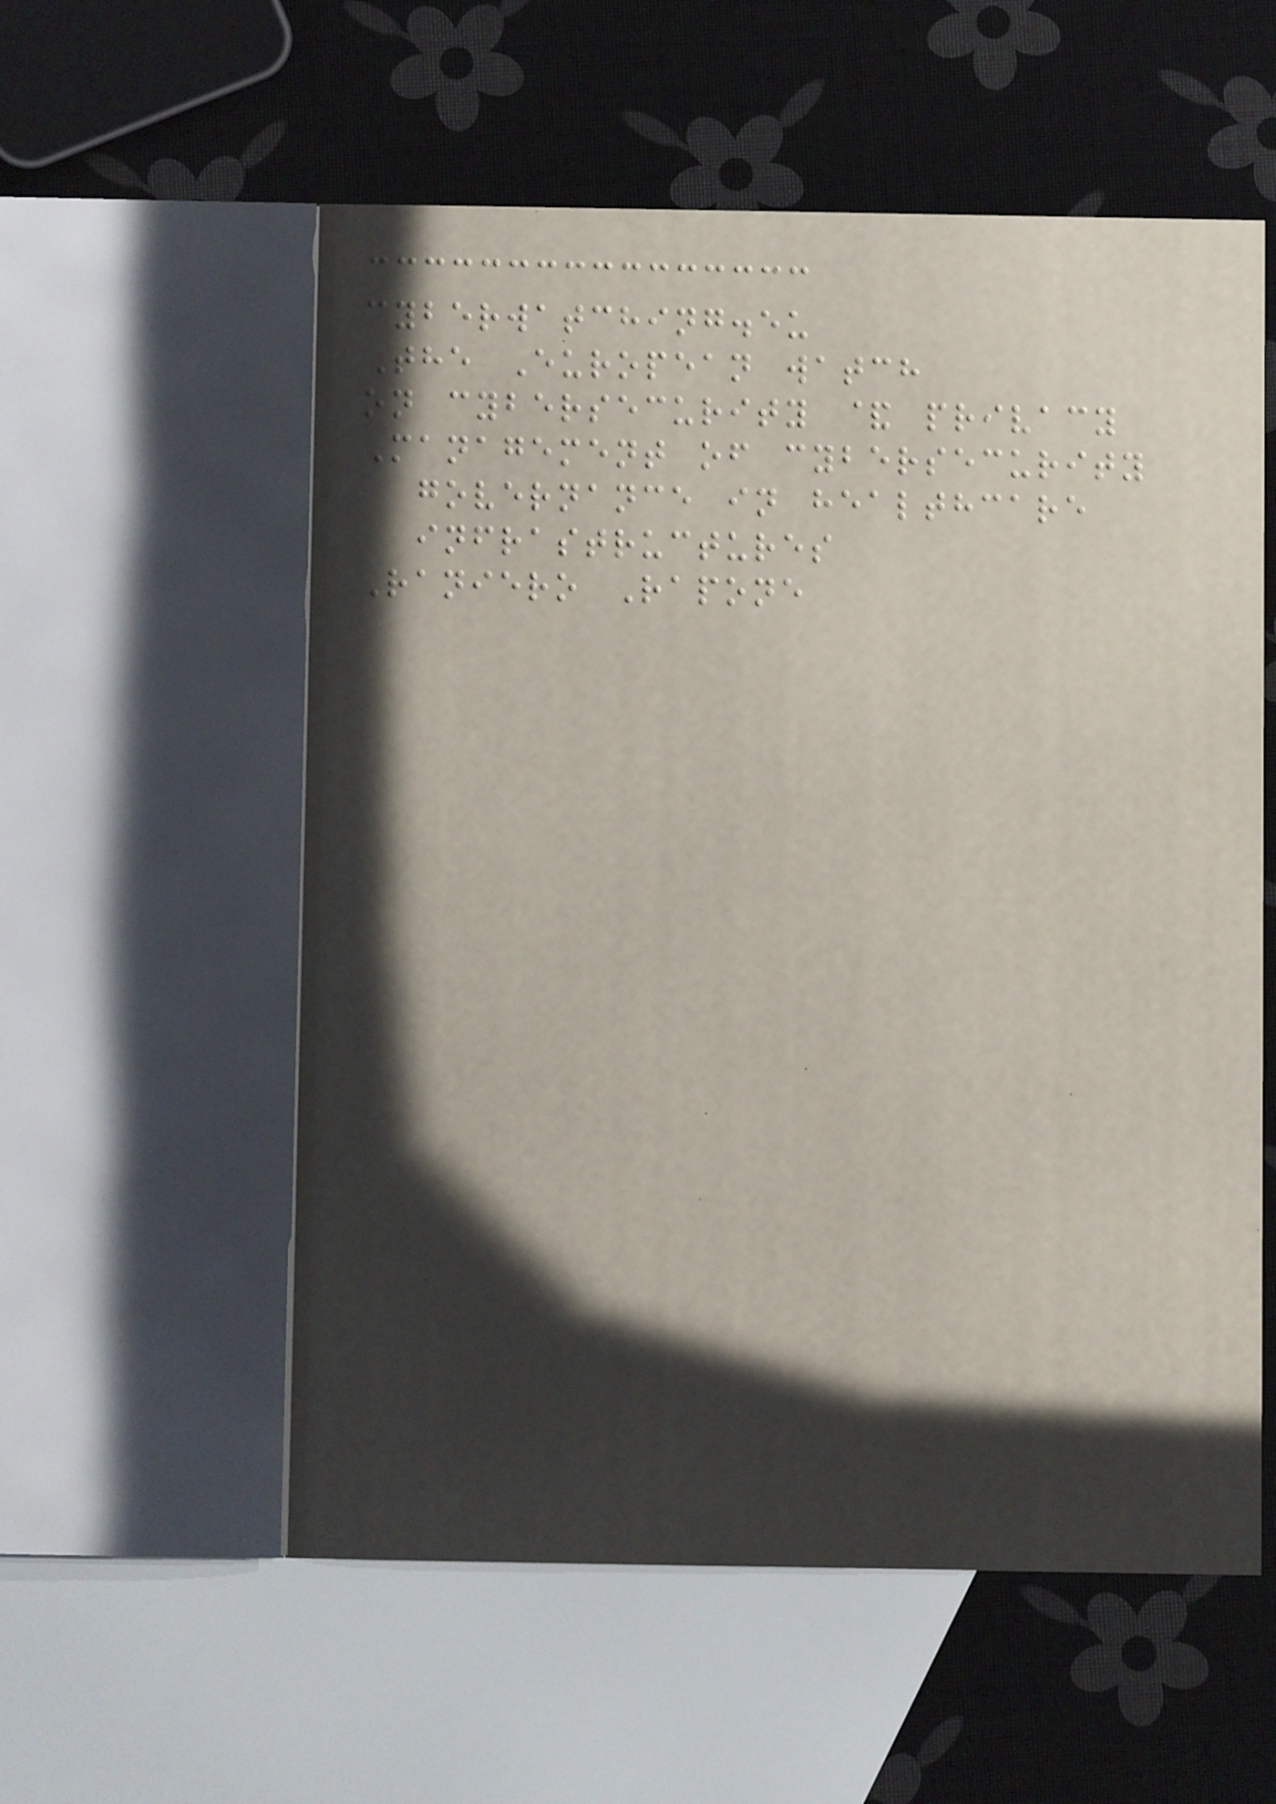cyberwatching.eu
The European watch
on cybersecurity & privacy
Management of cybersecurity
governance in healthcare
infrastructures
Raniero Rapone
